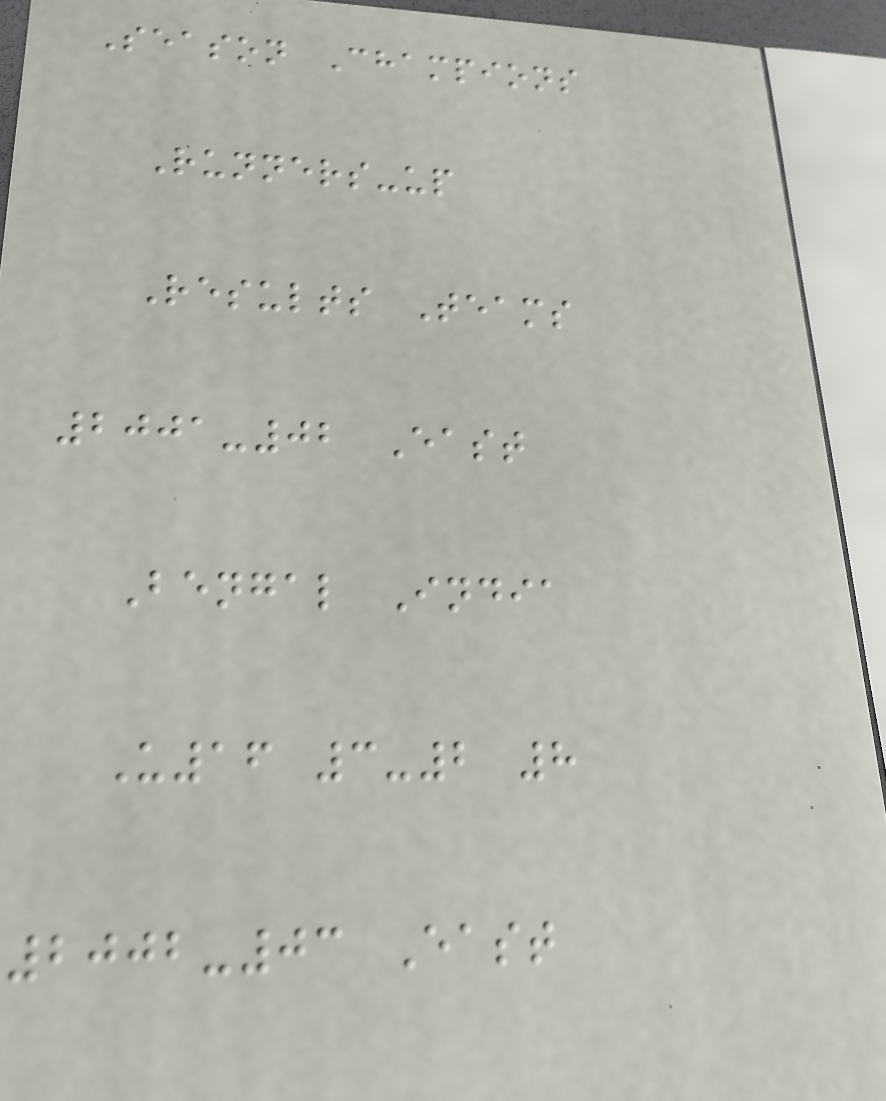Season Champions
Runners-up
Results Teams
2001-02 East
Bengal India
U16 3-2 8
2002-03 East
